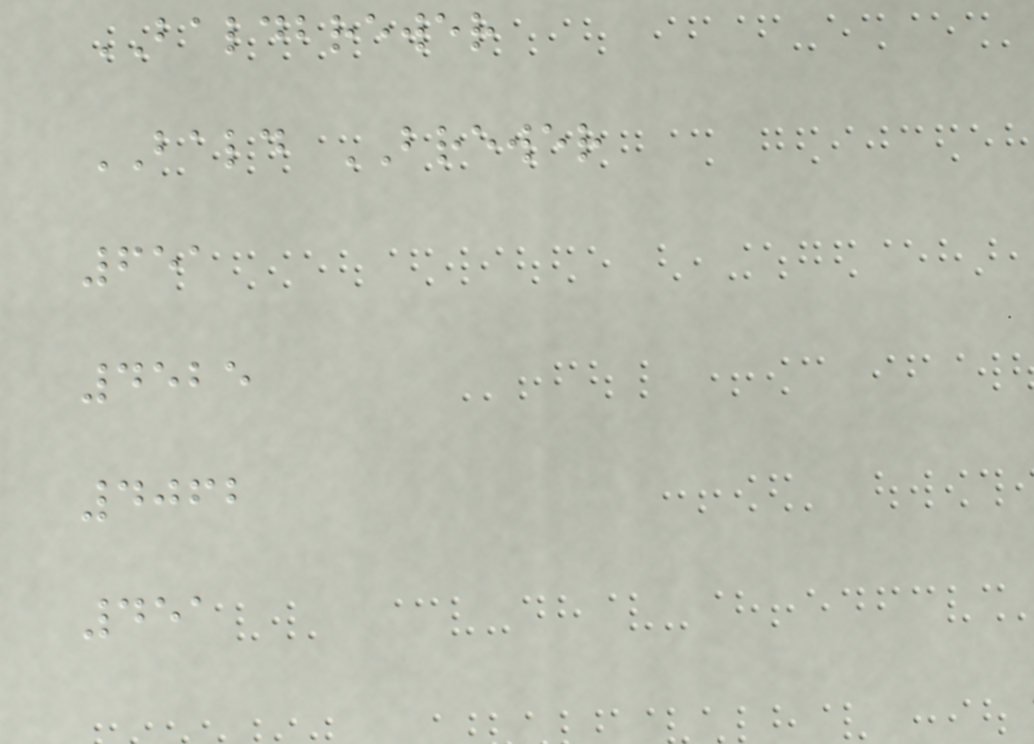BALDBREWER
BALD BREWER
651
4525
4062
451
